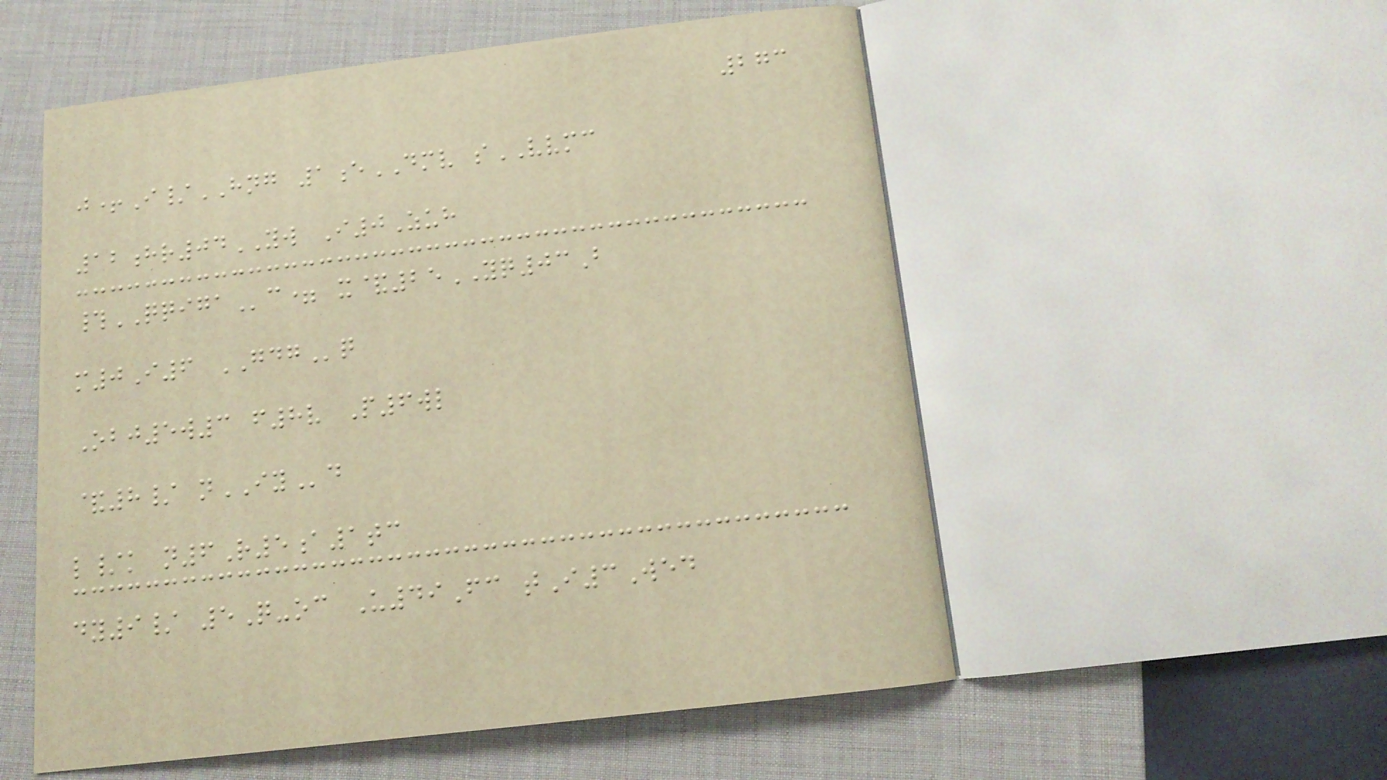273
j+I/HNG 1eDMV sVVMC
12hr04YW I0Zuh
#QQIGAc= x&25YQ03B
m0I6 GDGq
Obj5w3 f8v P6wl
&8/ nIYd
l/k n6R5a1tc
dy9/ 5Q-oc U49Fc tI3Wed
